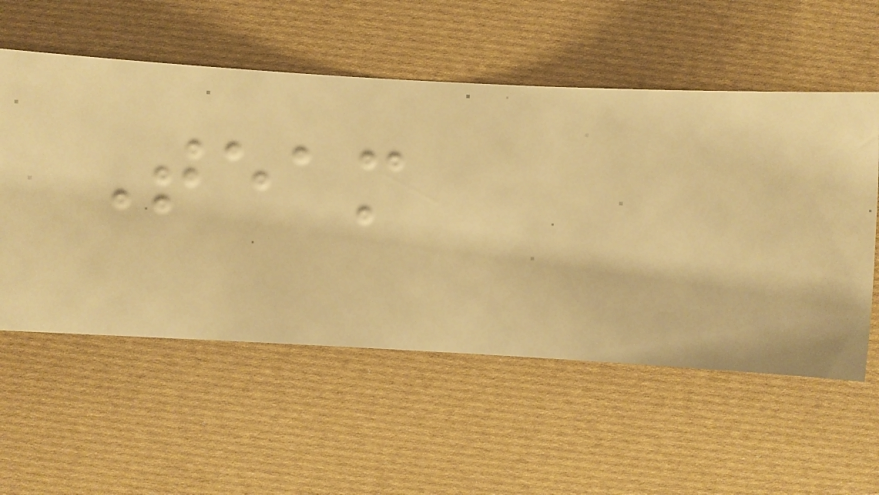Team
